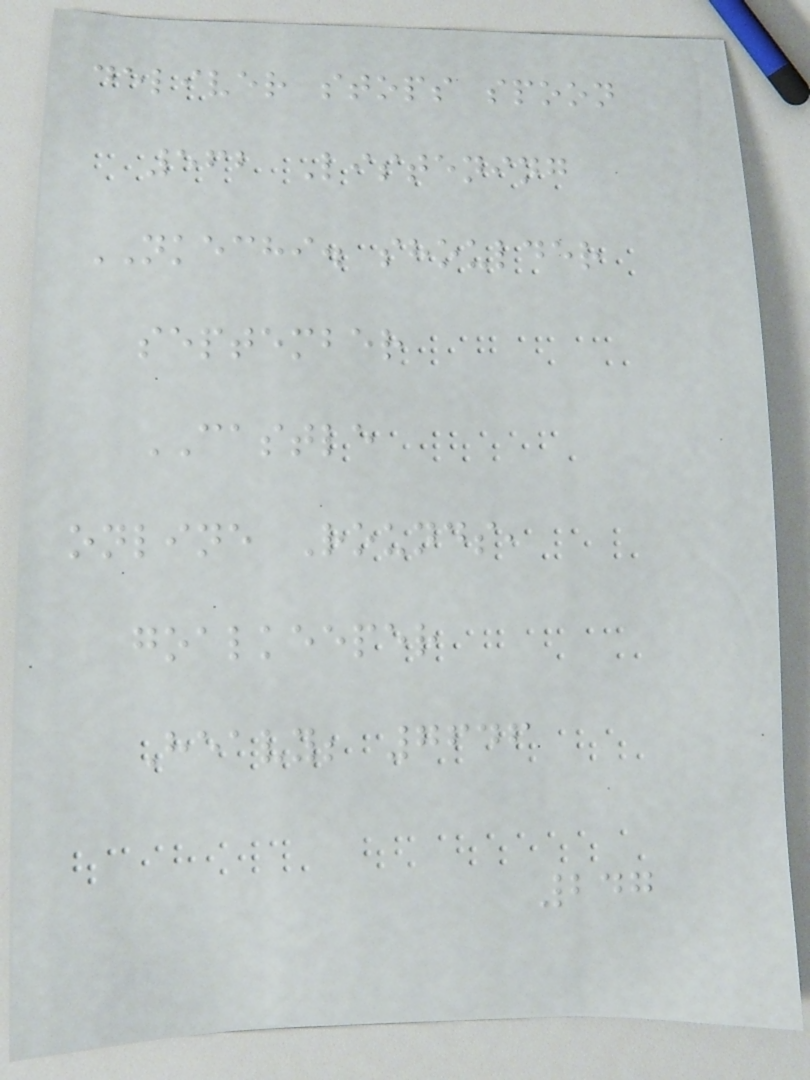deliver stops spoon
562 Listening
NKECHI. shoulder
september
CASTLE
online Rounds,
goalkeeper
Heavy; 7646
247
